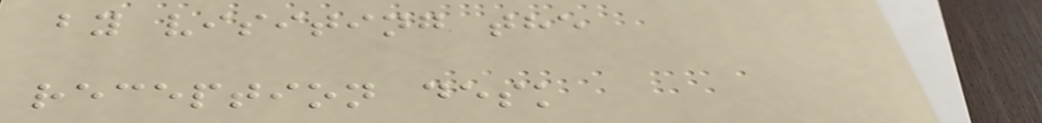by visiting the
reception desk
